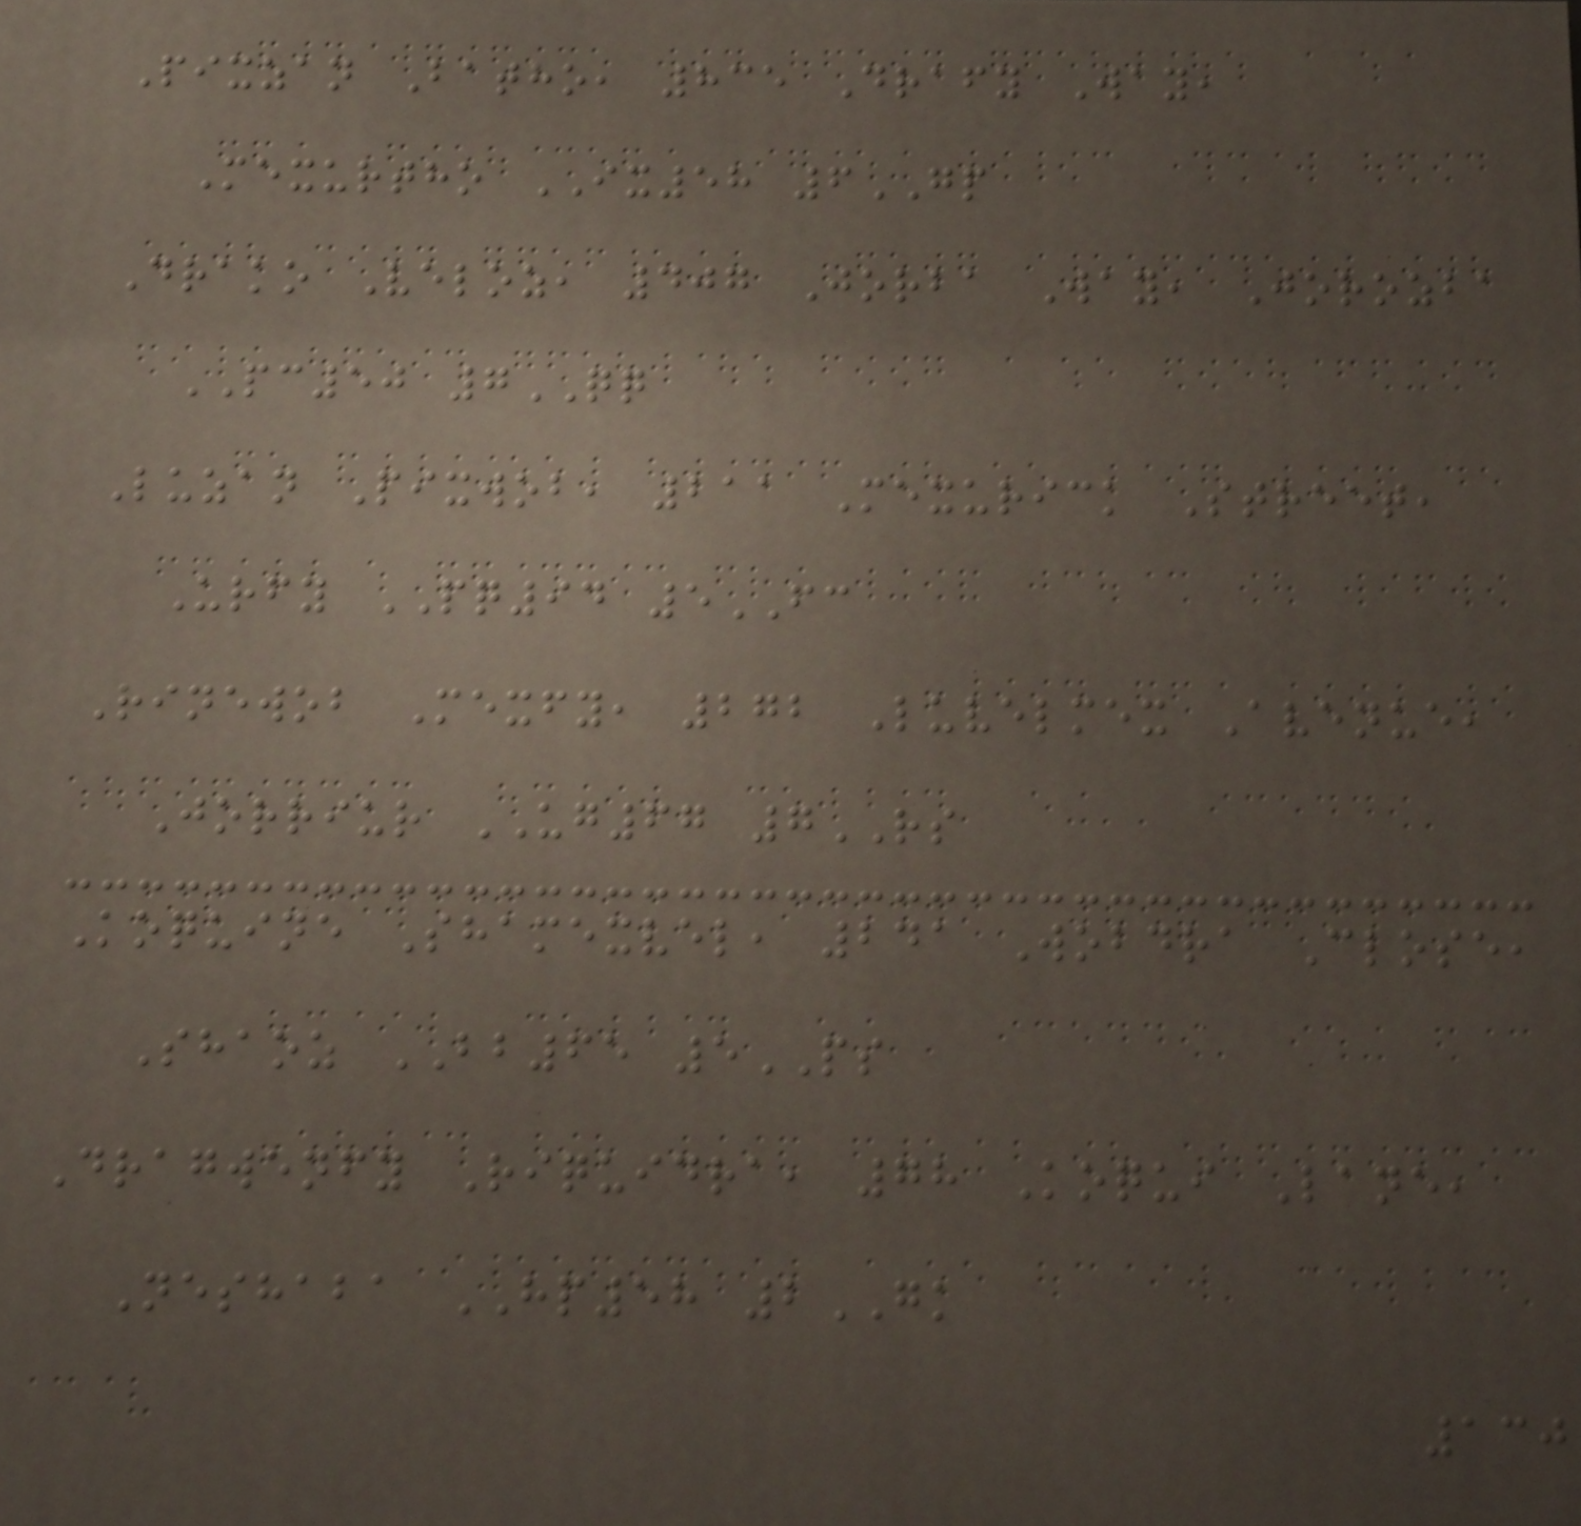Pixzan Batho, 835 Drafy Way,
Mexurtho IX58 6GP
Drako Veloz, 407 Jorba Way, Jorozba
PC50 7QQ
Luzan Pixwob, 211 Mexurick Street,
Urfy PQ94 5FC
Rinewob Mexfy, 272 Luvelmex Avenue,
Jorriur UG67 7RS
Koquine Shamexvel, 241 Wobdra Close,
Shaoz BB65 5PS
Dragwenfy Riquidra, 78 Koqui Lane,
Neshaba HP58 2GK
130
